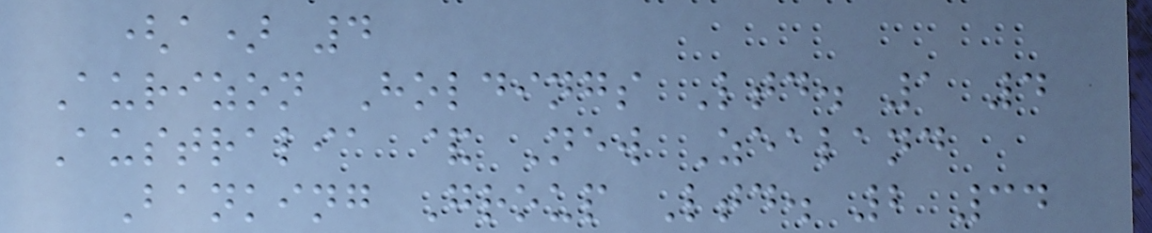(a) 4
Aurizon Holdings Ltd. 1 4
Australia & New Zealand
Banking Group Ltd. 2 34
